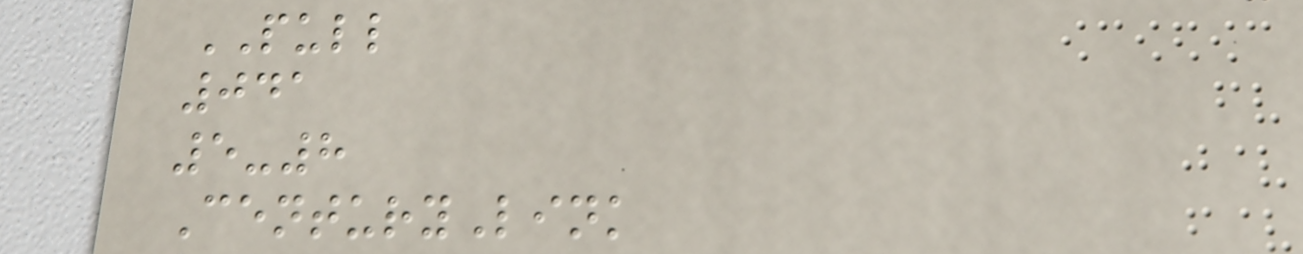PULL
041
5-8
CenturyLink
